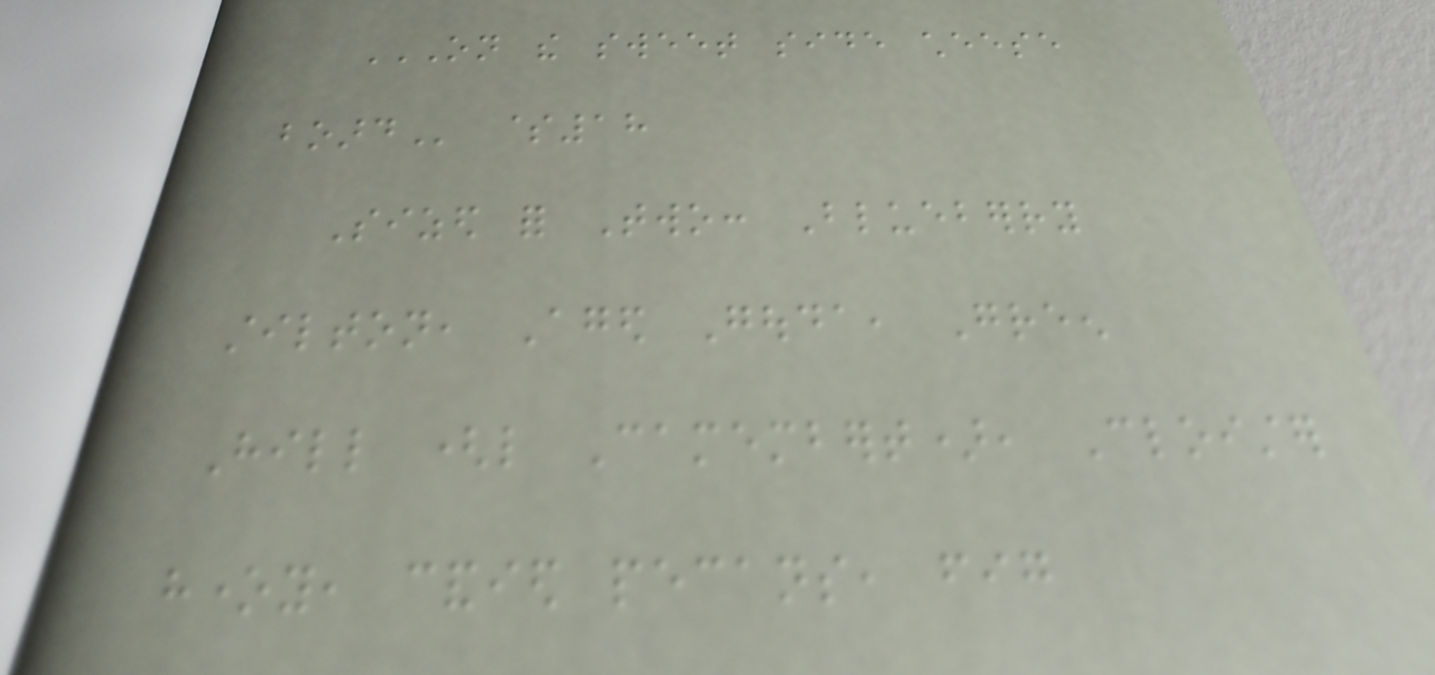ON THE SWEET SIDE CHEESE
BOARD $18
Sized for Two: Blueberry
stilton, Aged Gouda, Green
Hill (like Camembert), Cloister
honey, candied pecans, fig
